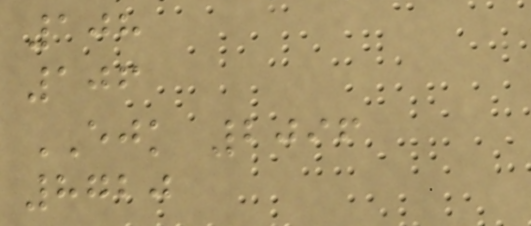108
106
EJK 2096
8720
